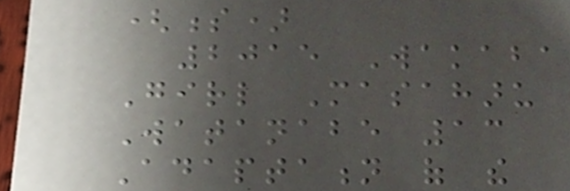(s)
2015 Wakaba
Girl Masaharu
Watanabe 13
Adaptation of the
